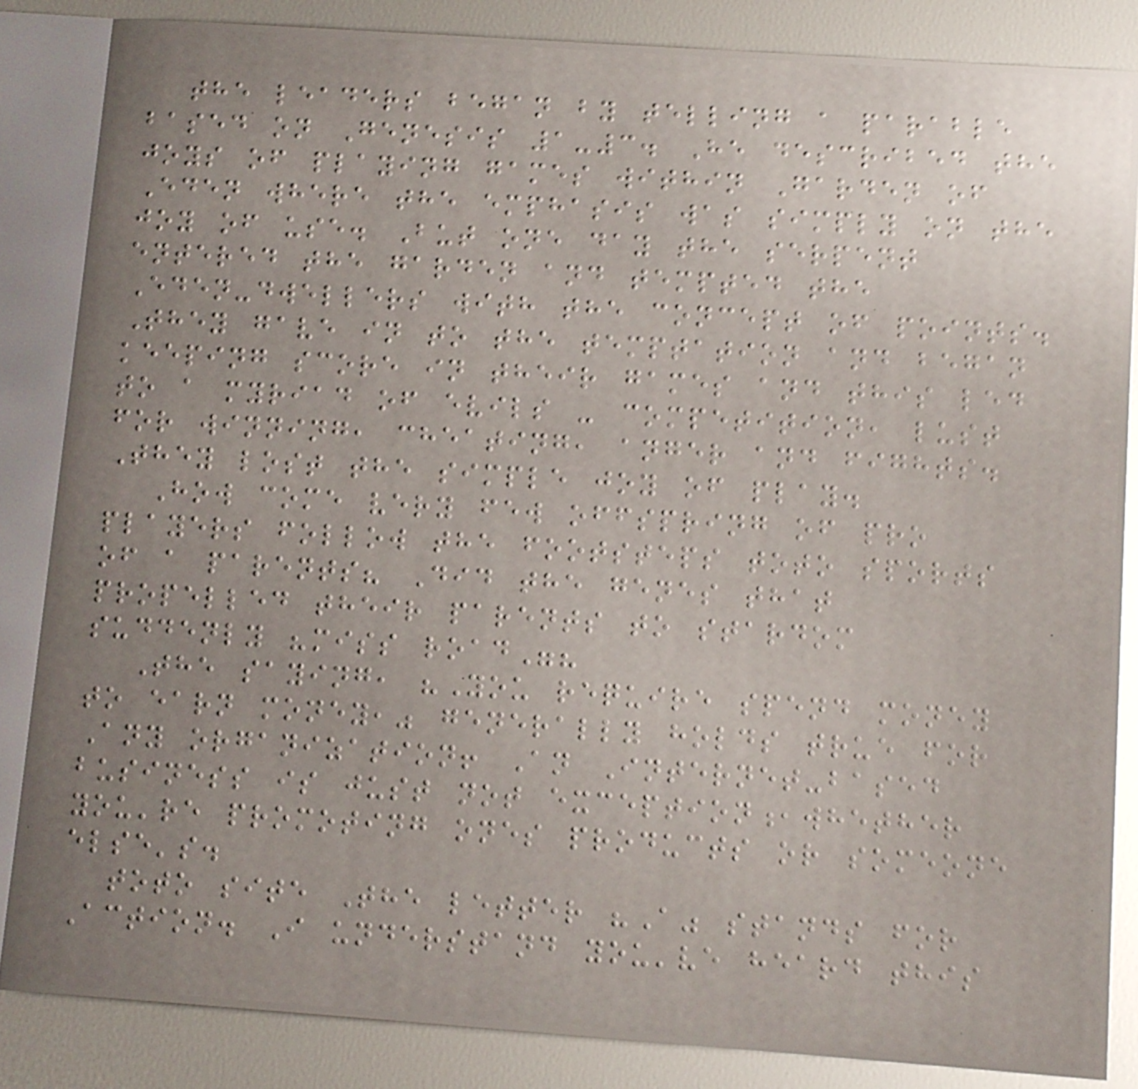the leaders began by telling a parable
based on Genesis 1-3. He described the
joys of playing games within Garden of
Eden where the emphasis was simply on the
joy of use. But one day the serpent
entered the garden and tempted the
Eden-dwellers with the concept of points.
They gave in to the temptation and began
keeping score in their games and this led
to a myriad of evils - competition, lust
for winning, cheating, anger and fights.
They lost the simple joy of play.
How come very few offspring of pro
players follow the footsteps toto sports
of a parents? Did the genes that
propelled their parents to stardom
suddenly "miss road"?
The saying, "You require spend money
to earn money," generally holds true for
Any organization! An Internet-based
business is just not exception,whether
you're promoting ones products or someone
else's.
toto site The letter "A" stands for
Action. I understand you've heard this
